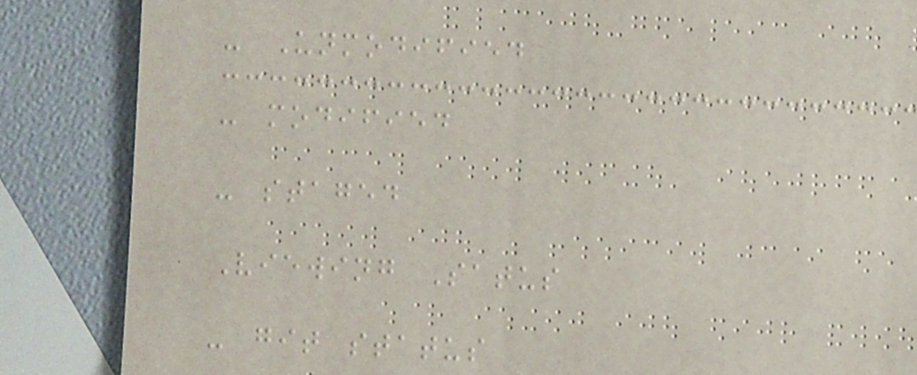- Unmodified
- modified
- staged
Viewing Satus
- git status
